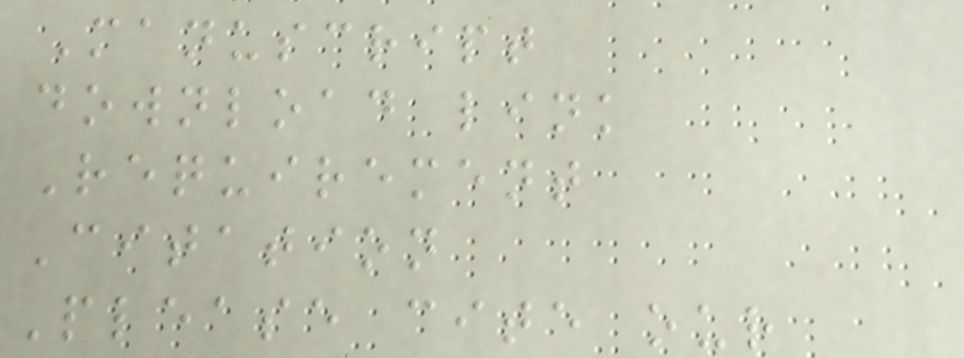Manuscript
download link
Requirement
Citation
Please cite our
